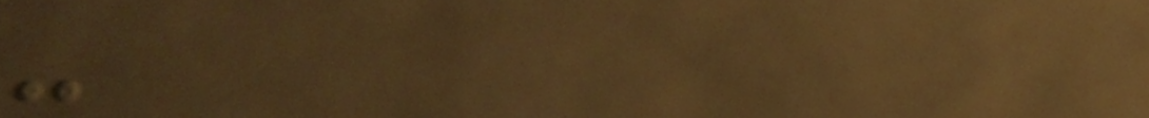-
